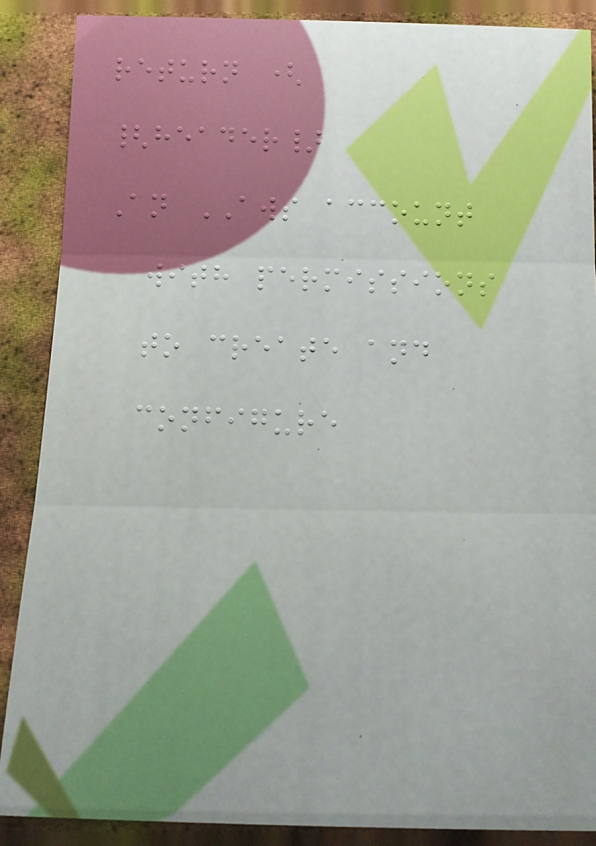return (
{header}
An AWS account
with permissions
to create and
configure
